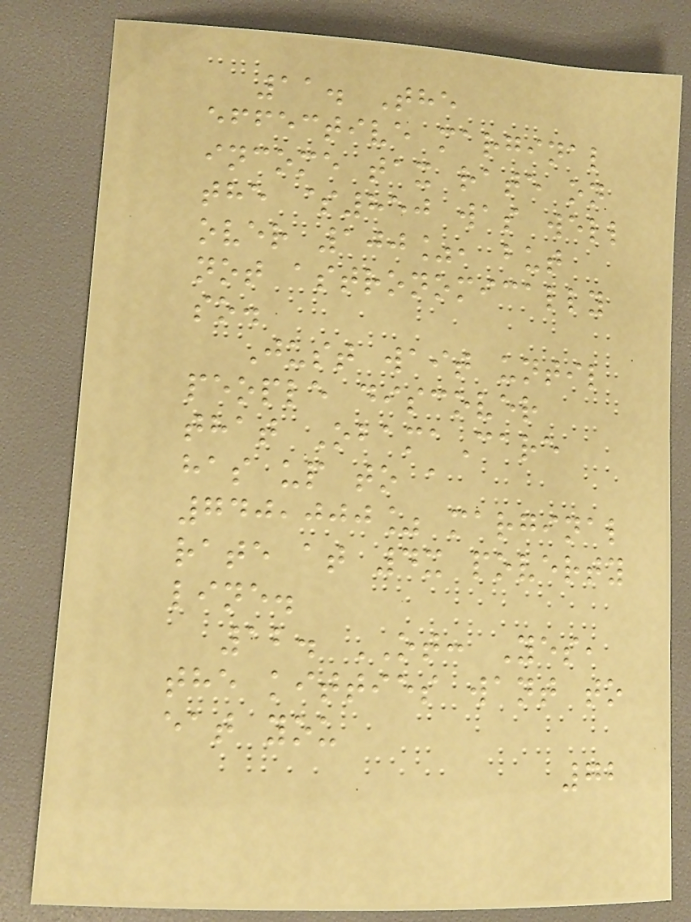11. The
effective marginal
income tax rate on
the $850 was well
over 100%, but
not astronomically
so.
Just wait until
people discover
that ObamaCare
has up to a
740,000% marginal
rate at 4x poverty
line.
12. OT: Yes,
the kitties want to
eat you
72
